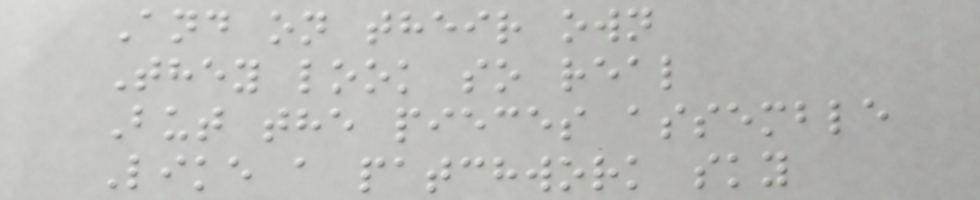And on their own
They look so real
But the pieces assemble
Like a patchwork sky
